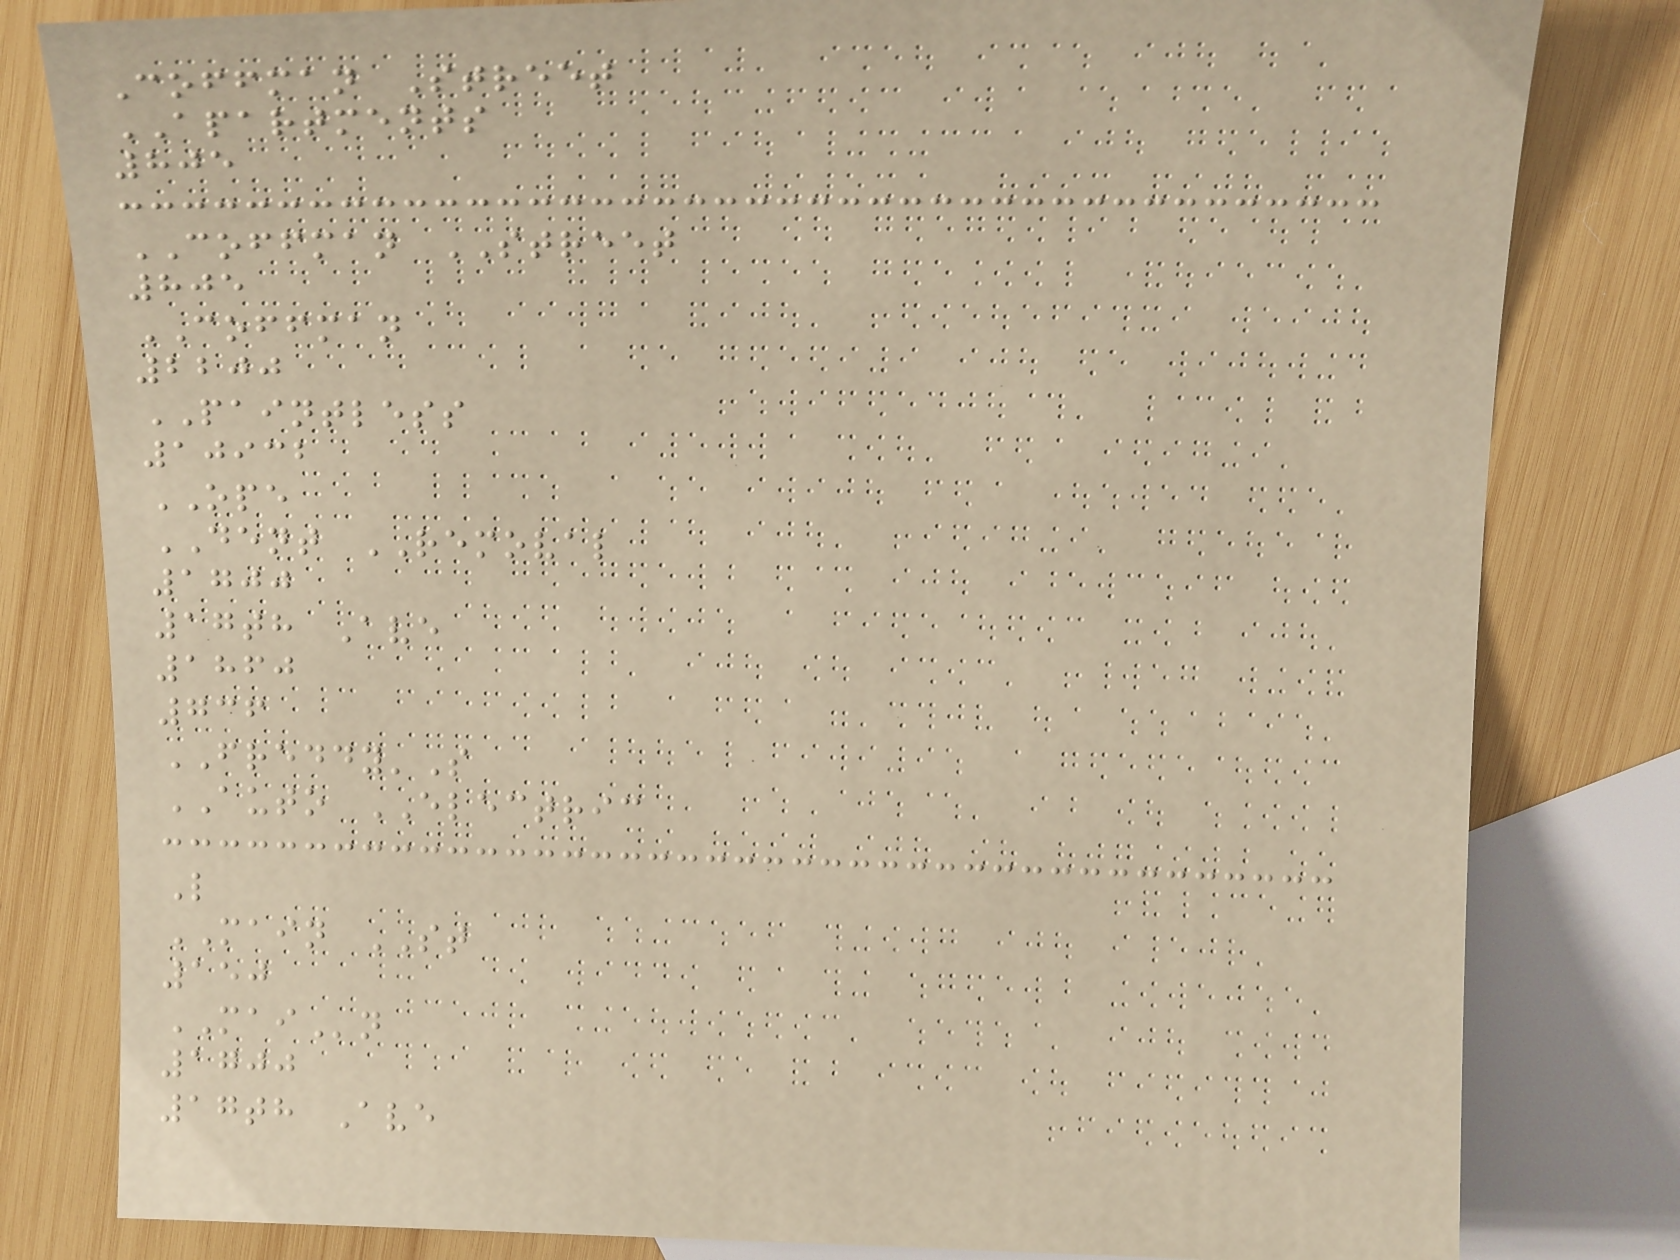Coffman Street
APARTMENTS
805
COFFMAN STREET
805
COFFMAN
2200
PAINTLESS
10932
OPE
DENT REMOVAL
1700
17th Ave
1860
736
FREDDY'S
AUTO ELECTRIC
L
MAIN ST
150
MAIn
1700
17th Ave
